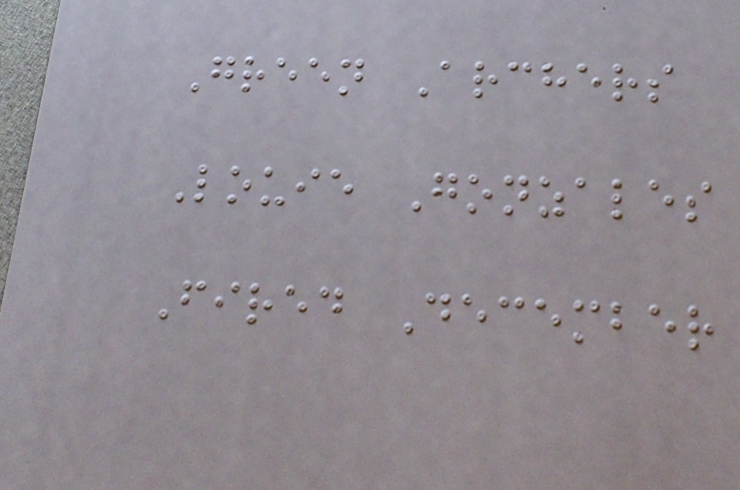Green Archers
Louie Gonzales
Fired December
